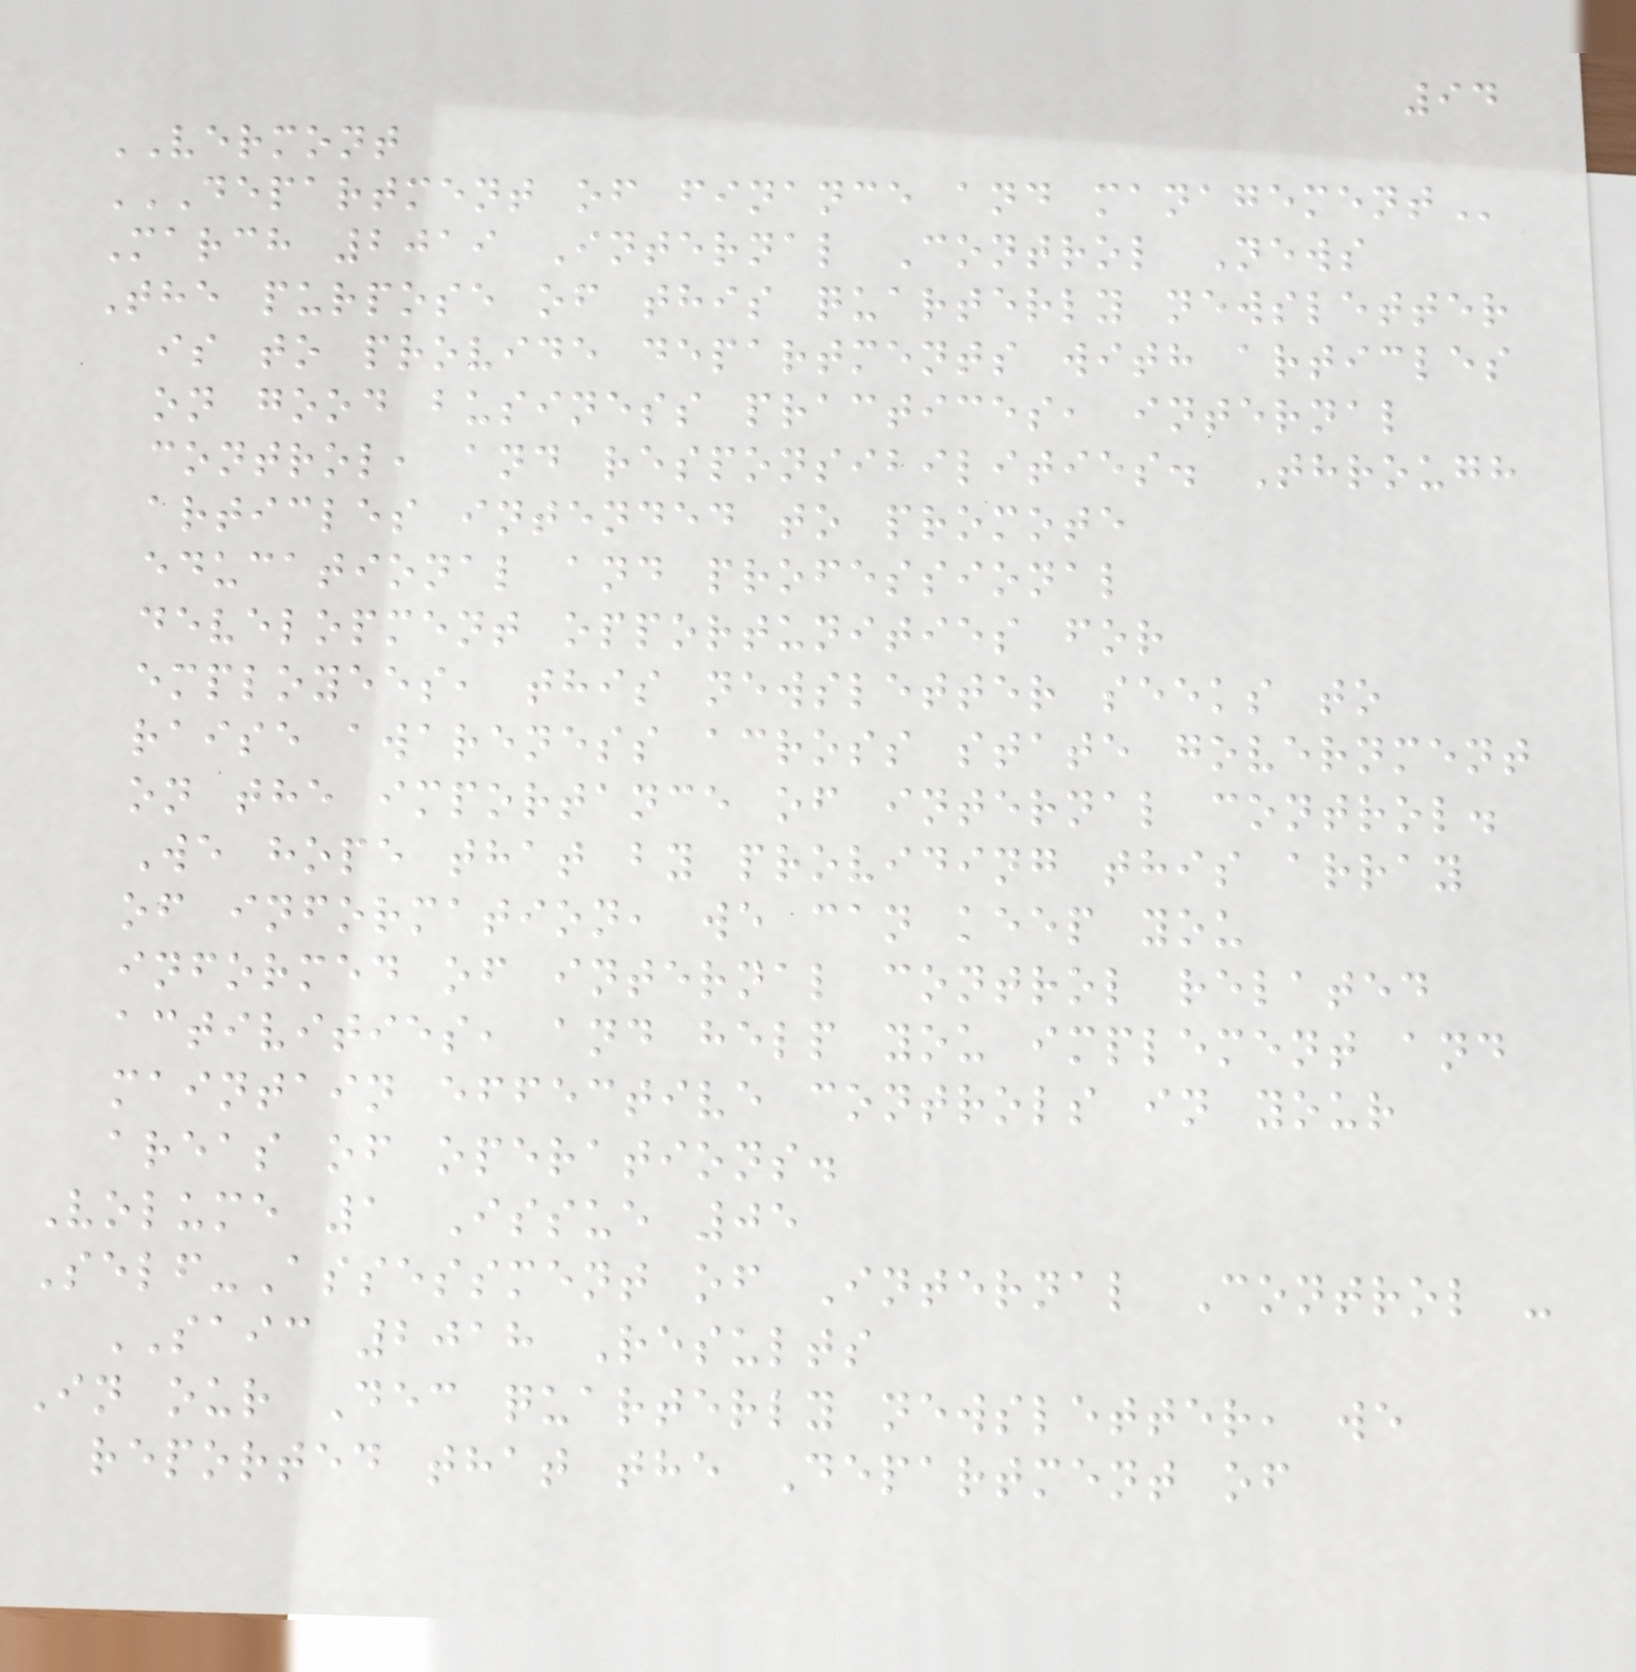94
VERMONT
DEPARTMENT OF FINANCE AND MANAGEMENT
March 2019 Internal Control News
The purpose of this quarterly newsletter
is to provide departments with articles
on good business practices, internal
control, and responsibilities. Through
articles intended to promote
educational and professional
development opportunities for
employees, this newsletter seeks to
raise awareness across state government
on the importance of internal control.
We hope that by providing this array
of information, we can keep you
informed of internal control related
activities, and help you implement and
maintain effective controls in your
areas of operations.
Volume 1 Issue 05
Self-Assessment of Internal Control -
SAIC 2018 Results
In our Dec quarterly newsletter, we
reported that the Department of
